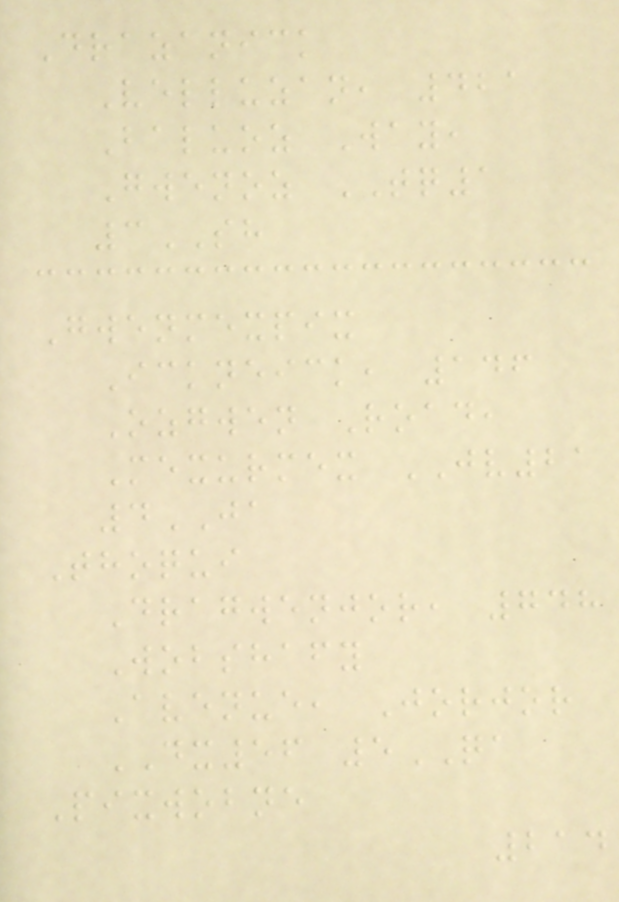Drazanick
Velluzan, 421
Baluoz Way,
Gwenoz TQ1
3SH
Gwenmexpix
Ickneick, 146
Ozgwen Road,
Mexurmex JV21
4JA
Thoqui
Dragwenjor, 748
Wobshafy
Avenue, Jorjor
DX56 5QA
Pixwobne
214
